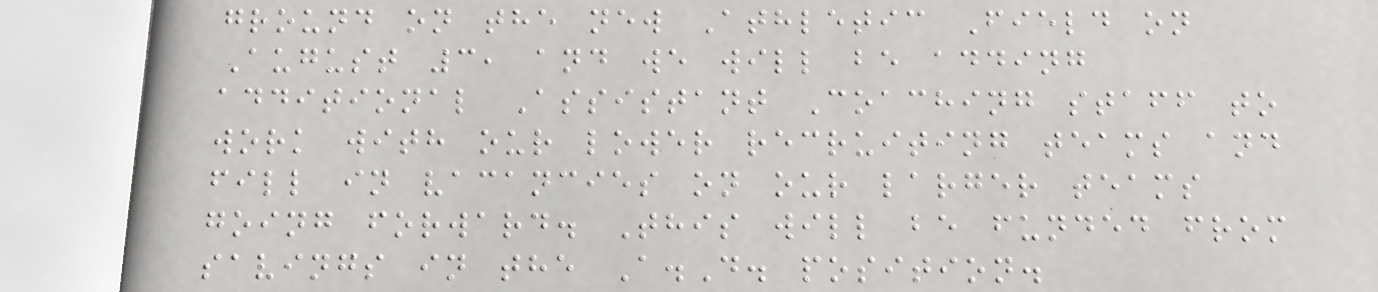ground on the new Athletic Field on
August 3, and we will be adding
additional Assistant Coaching staff to
work with our lower recruiting teams and
fill in vacancies on our larger teams
going forward. This will be funded from
savings in the A.D. position.
